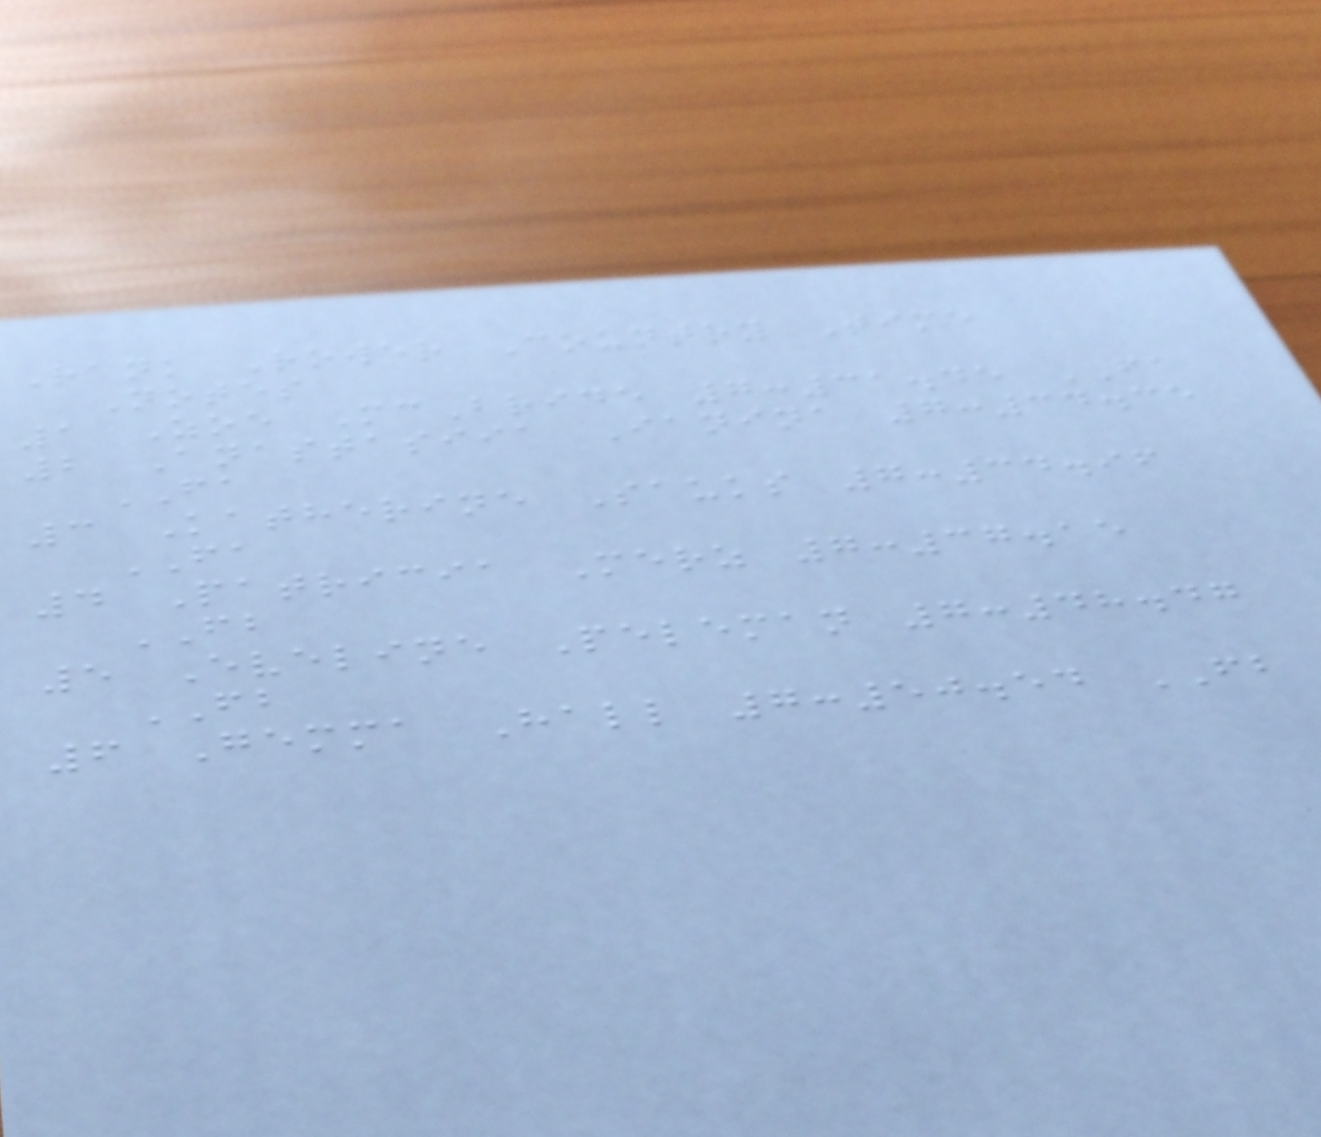Rank Rower Country Time
Notes
1 Zoe McBride 7:31.45 FA
2 Anastasiia Ianina 7:34.35
FA
3 Katherine Sauks 7:34.96
FA
4 Patricia Merz 7:37.15
FB
5 Eveline Peleman 7:48.47
FB
6 Gemma Hall 7:50.54 FB
